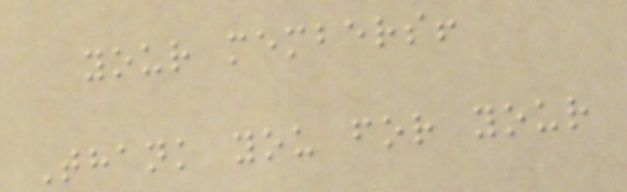your members!
Thank you for your
